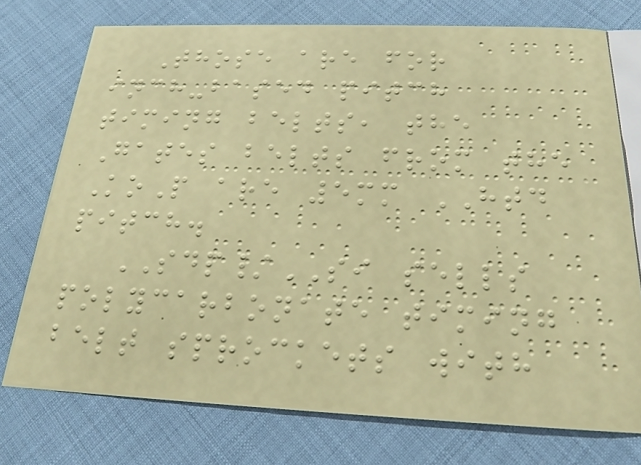Those are for
inch-based pitch
timing belts, the
Gates belts from the
KoP are 5mm HTD
pitch.
SDP/SI sells
polycarbonate timing
belt sprockets with
